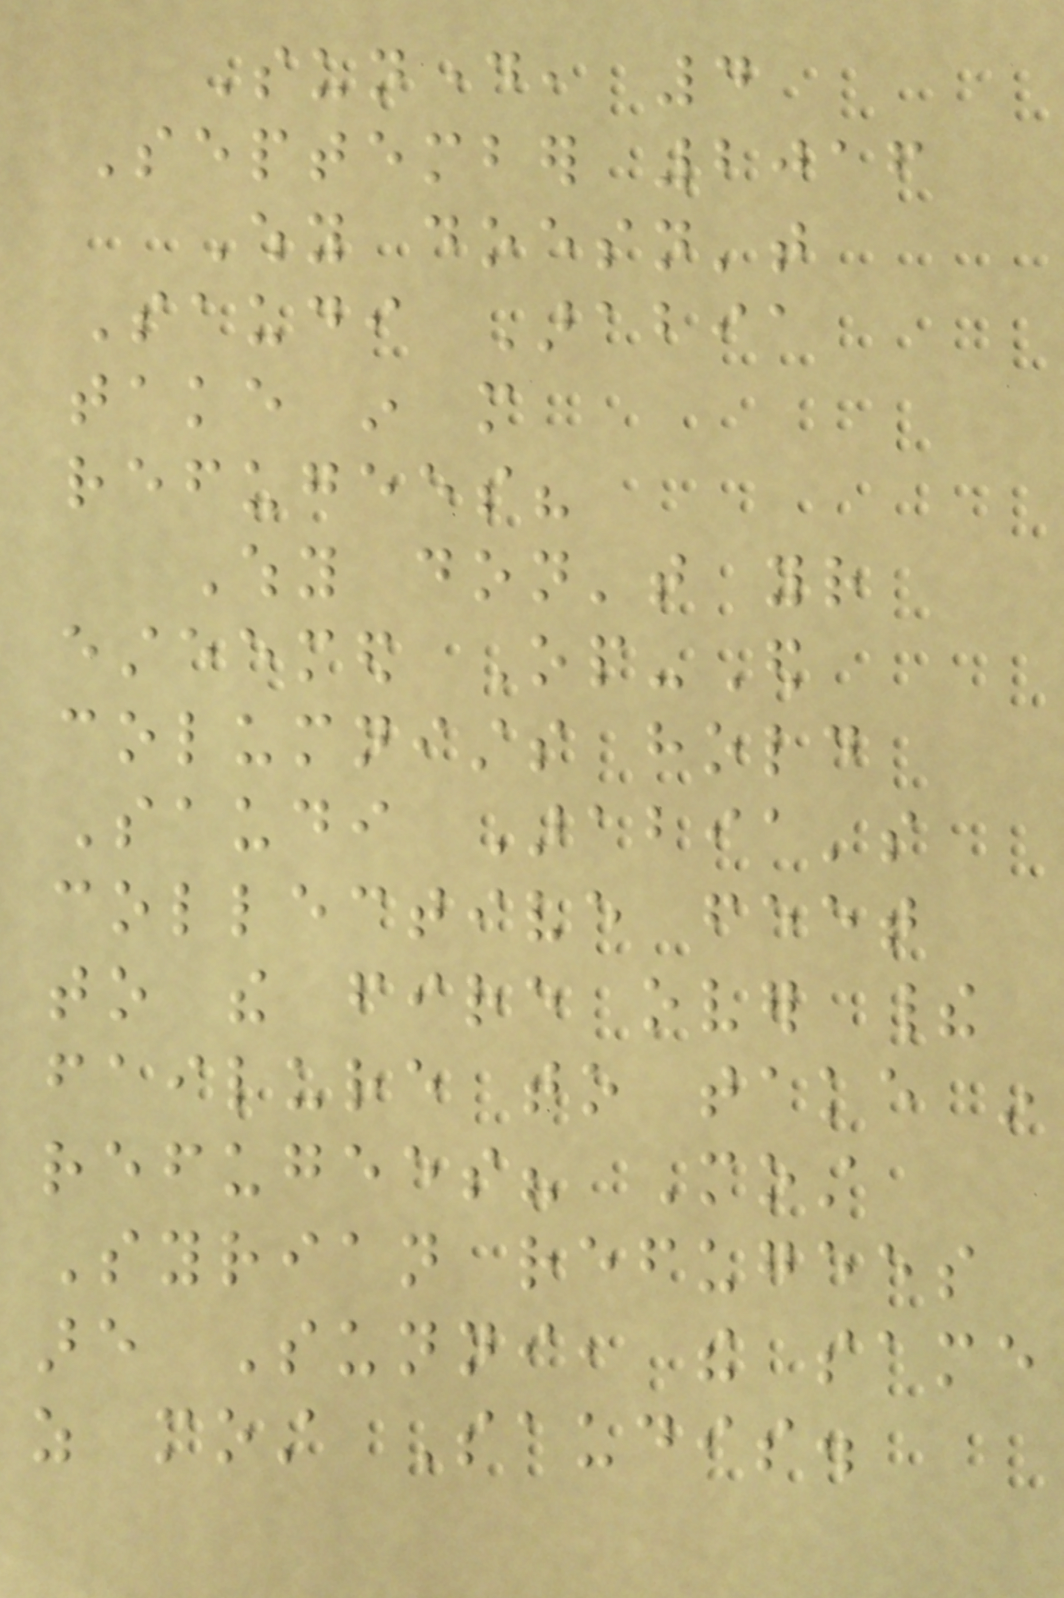Sunday, 4
September 2016
Why doesn't
Saudi Arabia
take in more
refugees?
Why don't your
esteemed Op-Ed
columnists hold
Saudi Arabia's
collective feet
to the fire over their
failure to take in
refugees? Most
Syrian refugees
are Sunni, the same
as most Saudis.
